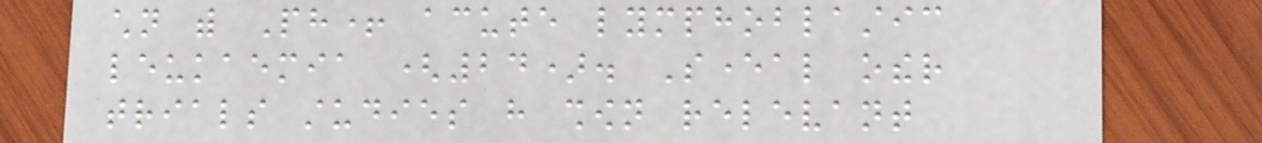children with Ph+ acute lymphoblastic
leukaemia (24). Several other
trials studies have shown relevant
